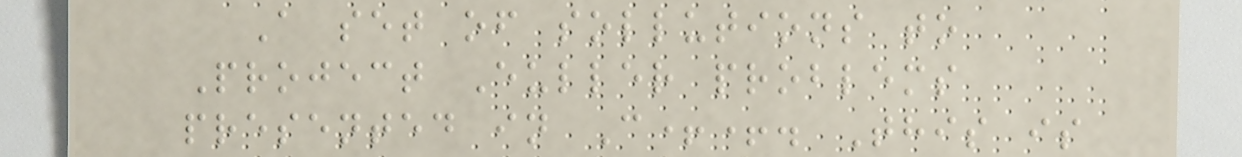A set of sollutions to
Project Euller problems
presented in C++. This is
